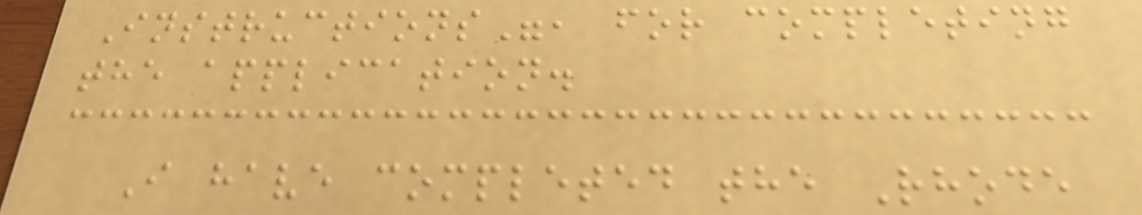Instructions", for completing
the application.
I have completed the Rhode
